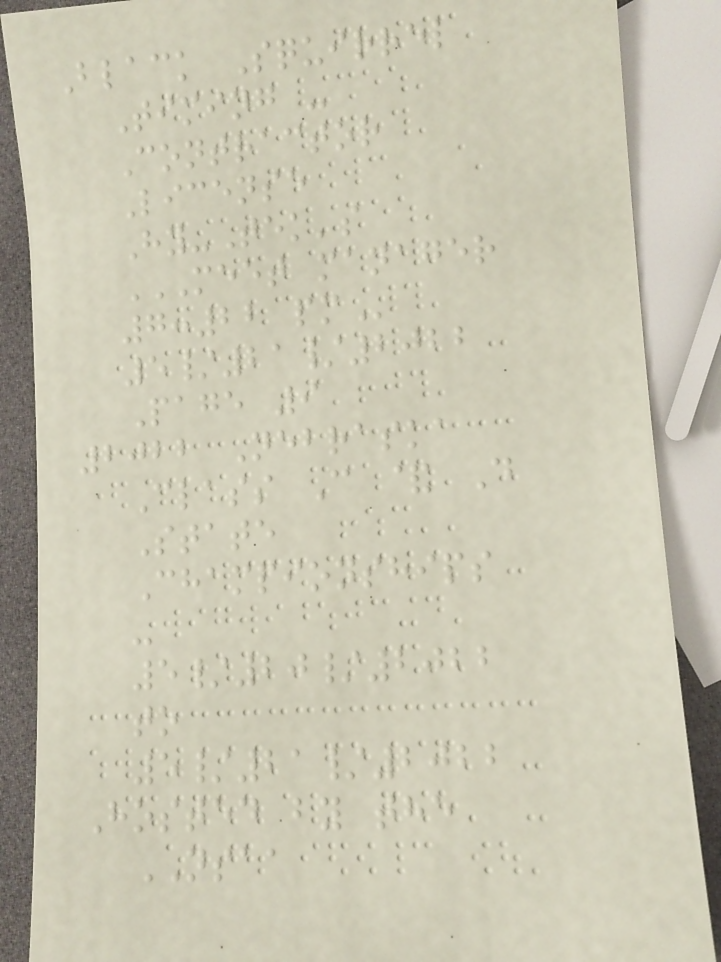Black Squirrel
Timing -
Contractor
License
Hy-Tek's
MEET MANAGER
7:22 PM
5/21/2022
Page 9
2022 Nebraska
Class C & D
State
Championships
-
5/20/2022
to
5/21/2022
Hosted by the
NSAA
